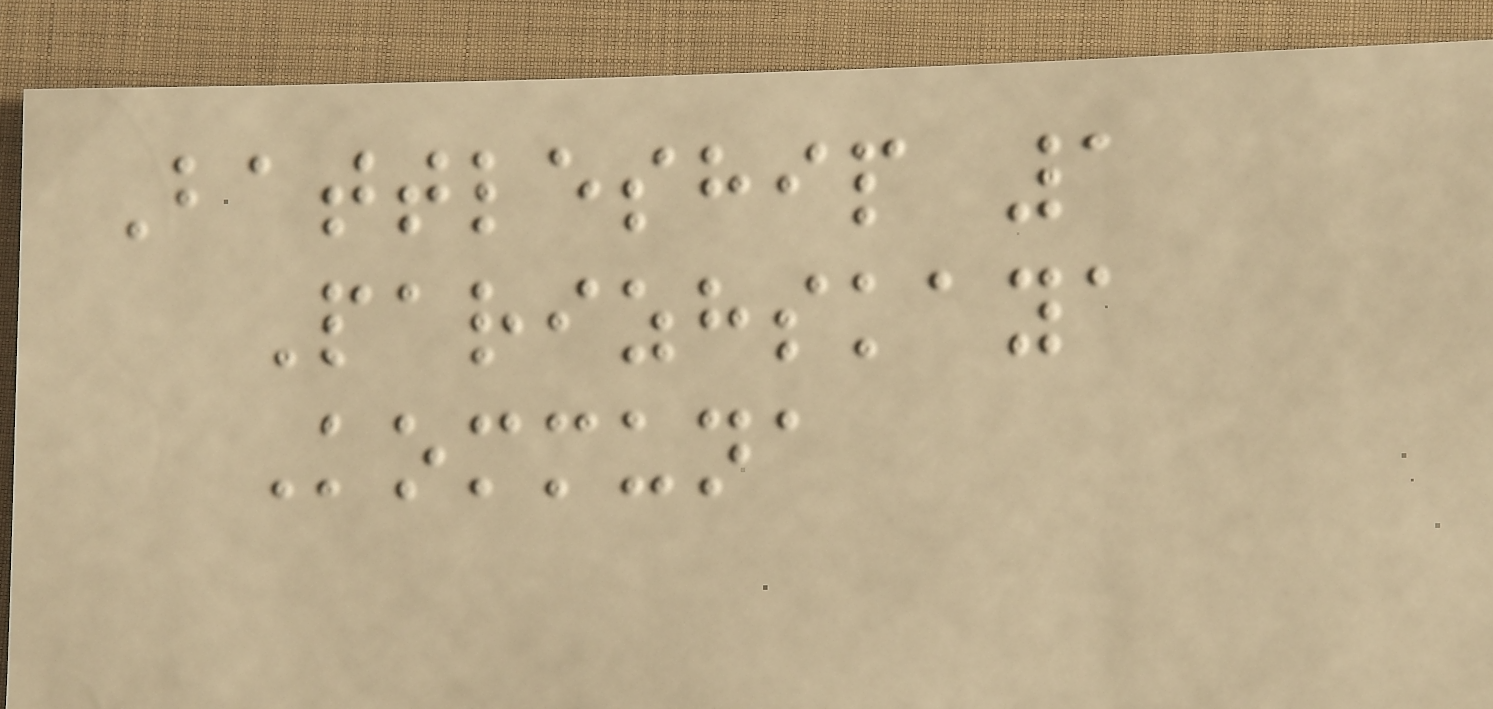Battleship 1
Parizhskaya
Kommuna
